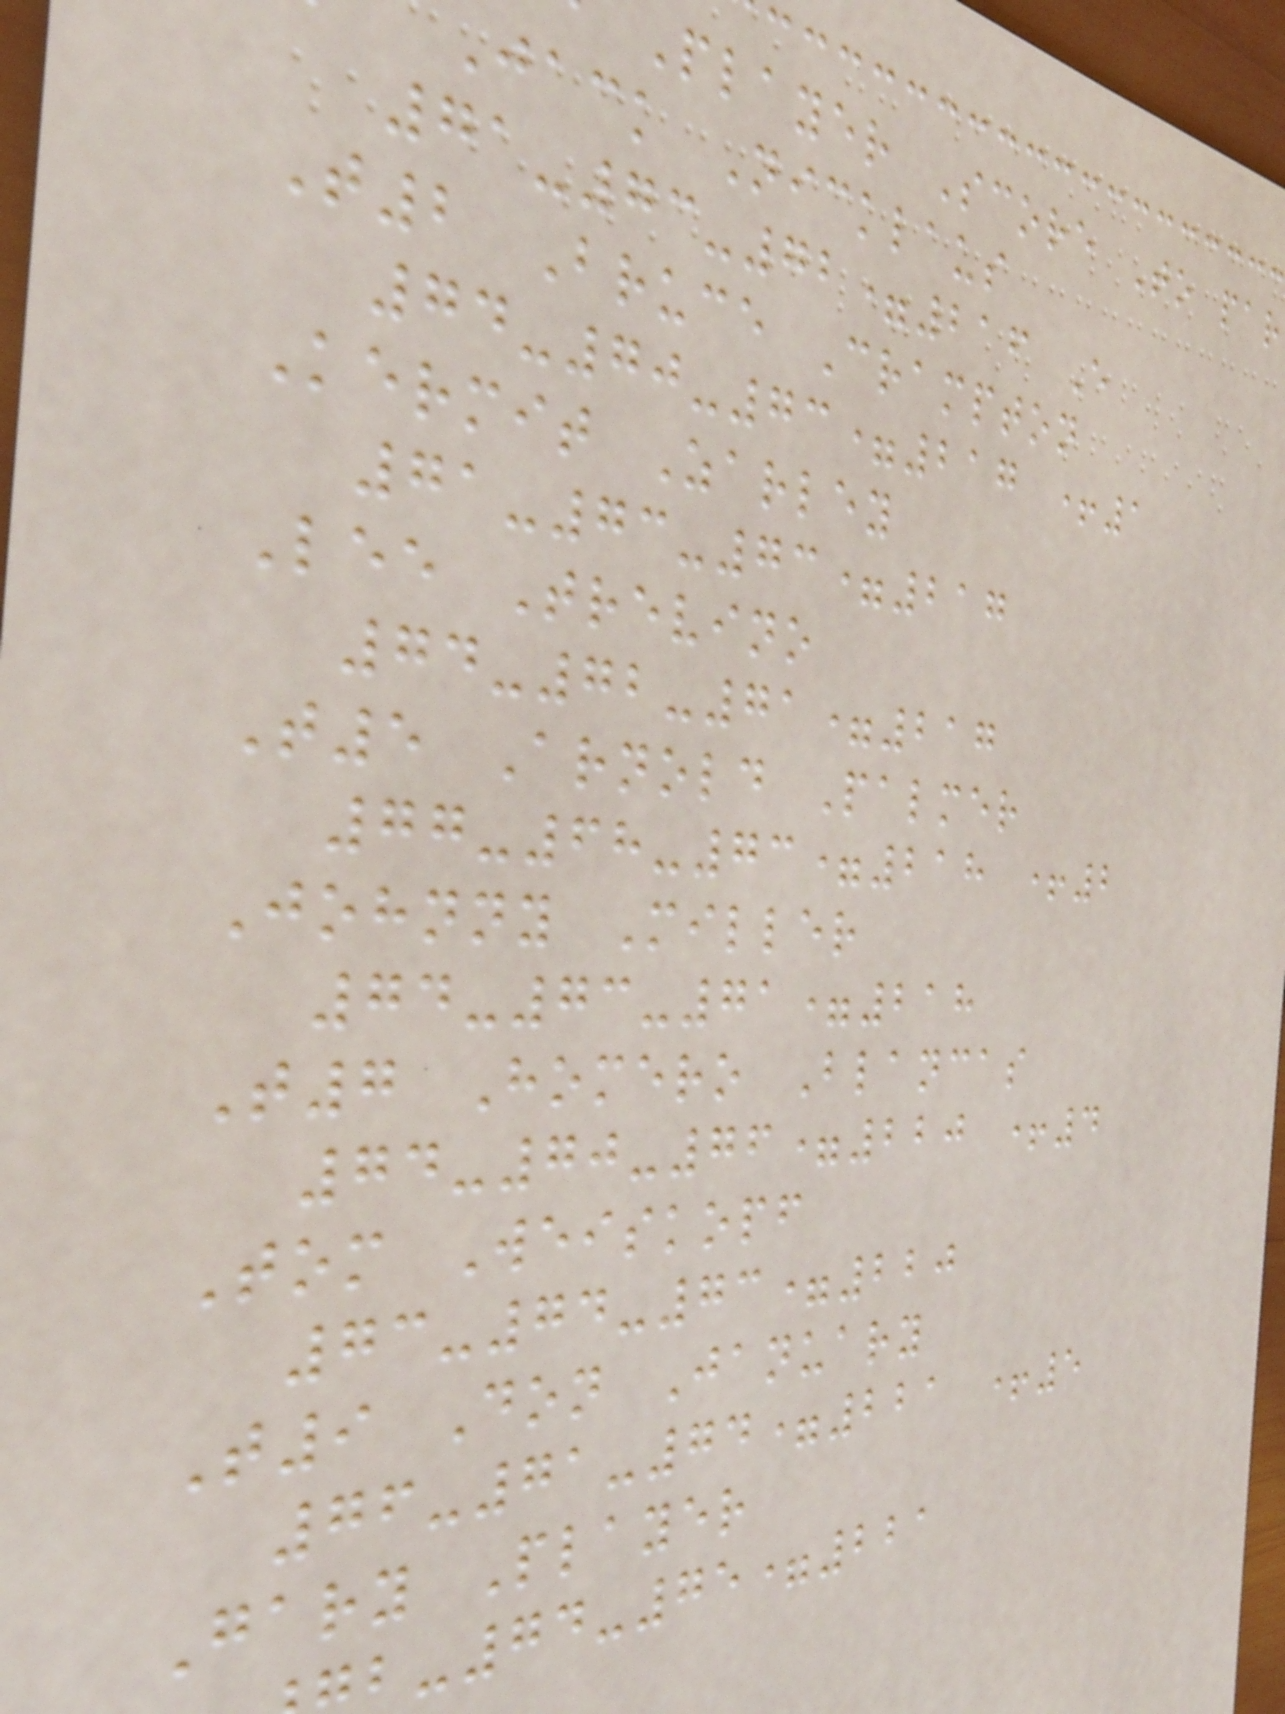Player Score To par
Jack Nicklaus
71-73-72=216 E
T2 Bruce Crampton
74-70-73=217 +1
Kermit Zarley
71-73-73=217
Lee Trevino
74-72-71=217
T5 Arnold Palmer
77-68-73=218 +2
Johnny Miller
74-73-71=218
T7 Homero Blancas
74-70-76=220 +4
Tom Weiskopf
73-74-73=220
T9 Don January
76-71-74=221 +5
Gary Player
-74-75=221
